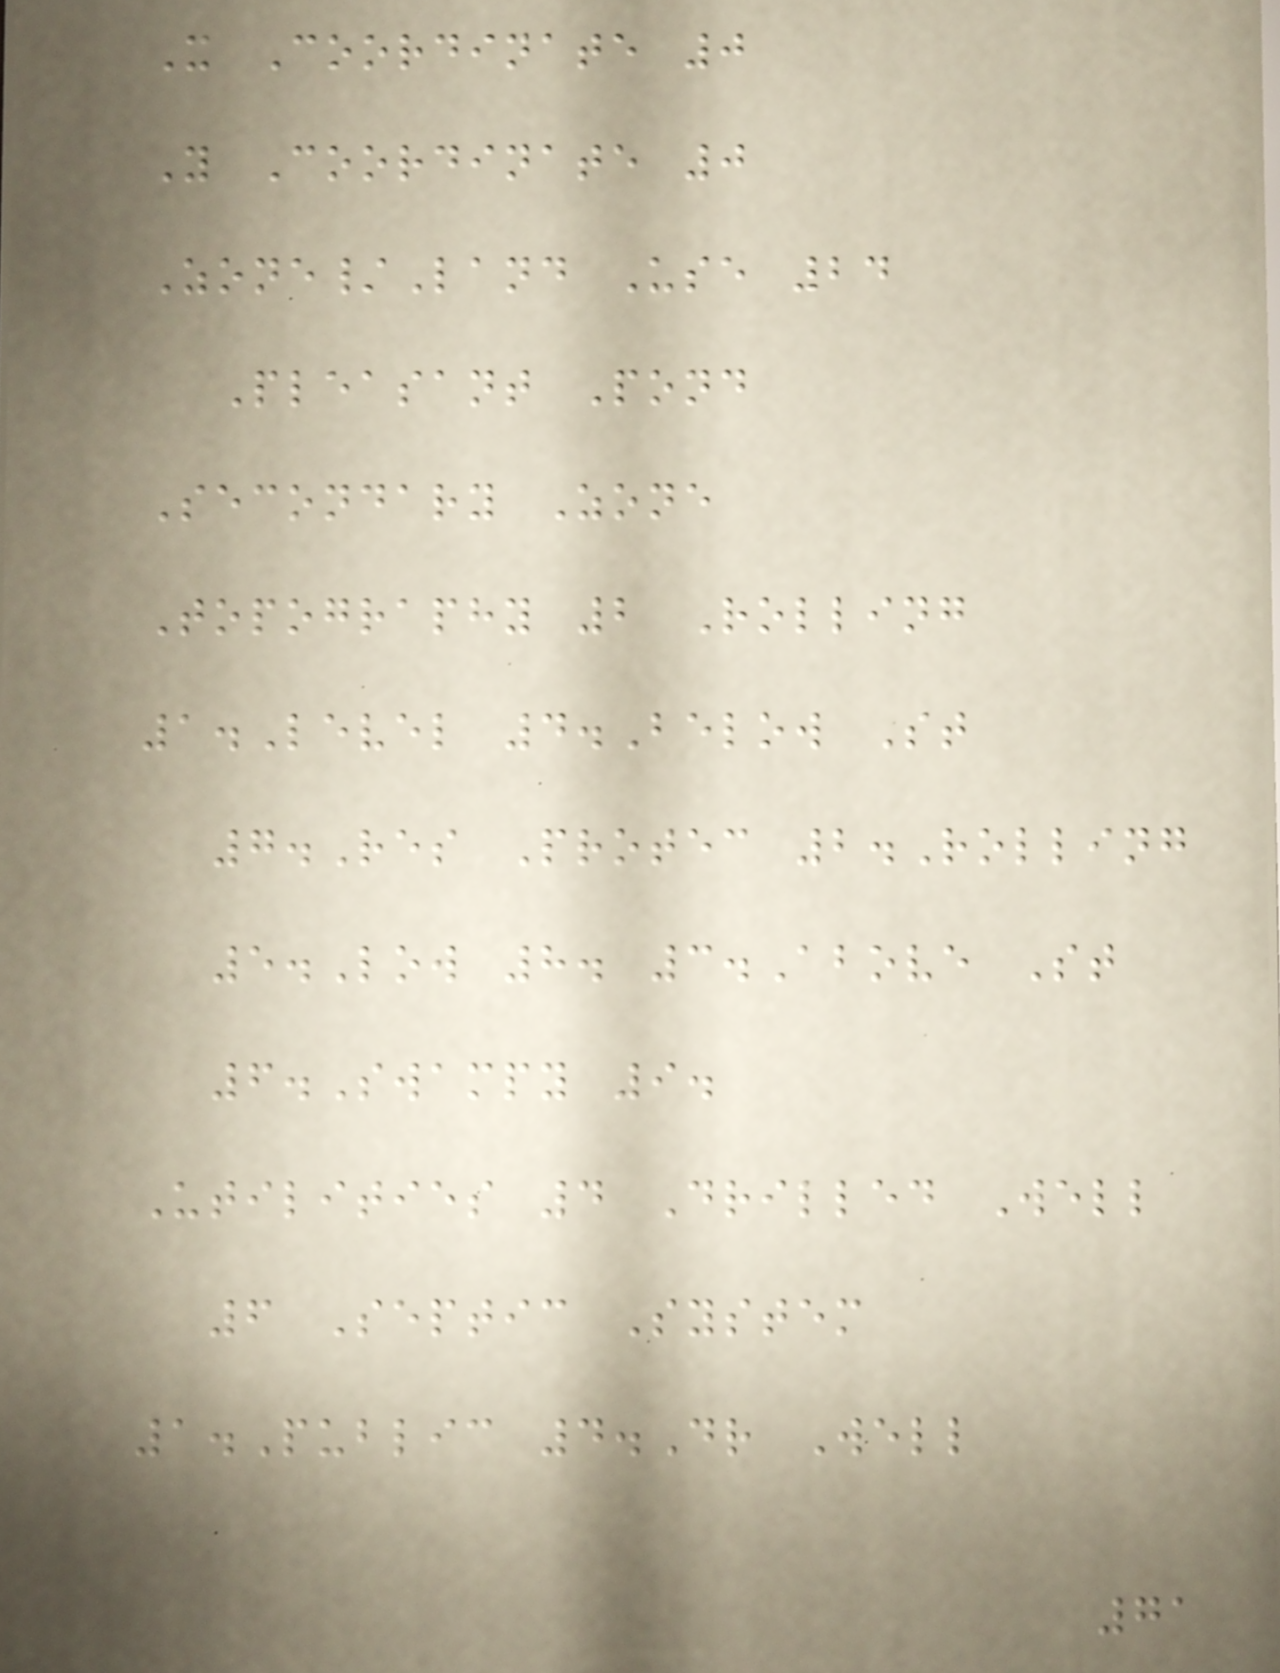X Coordinate 0
Y Coordinate 0
Zone/Land Use 24
Pleasant Pond
Secondary Zone
Topography 2 Rolling
1.Level 4.Below St
7.Res Protec 2.Rolling
5.Low 8. 3.Above St
6.Swampy 9.
Utilities 4 Drilled Well
6 Septic System
1.Public 4.Dr Well
71
